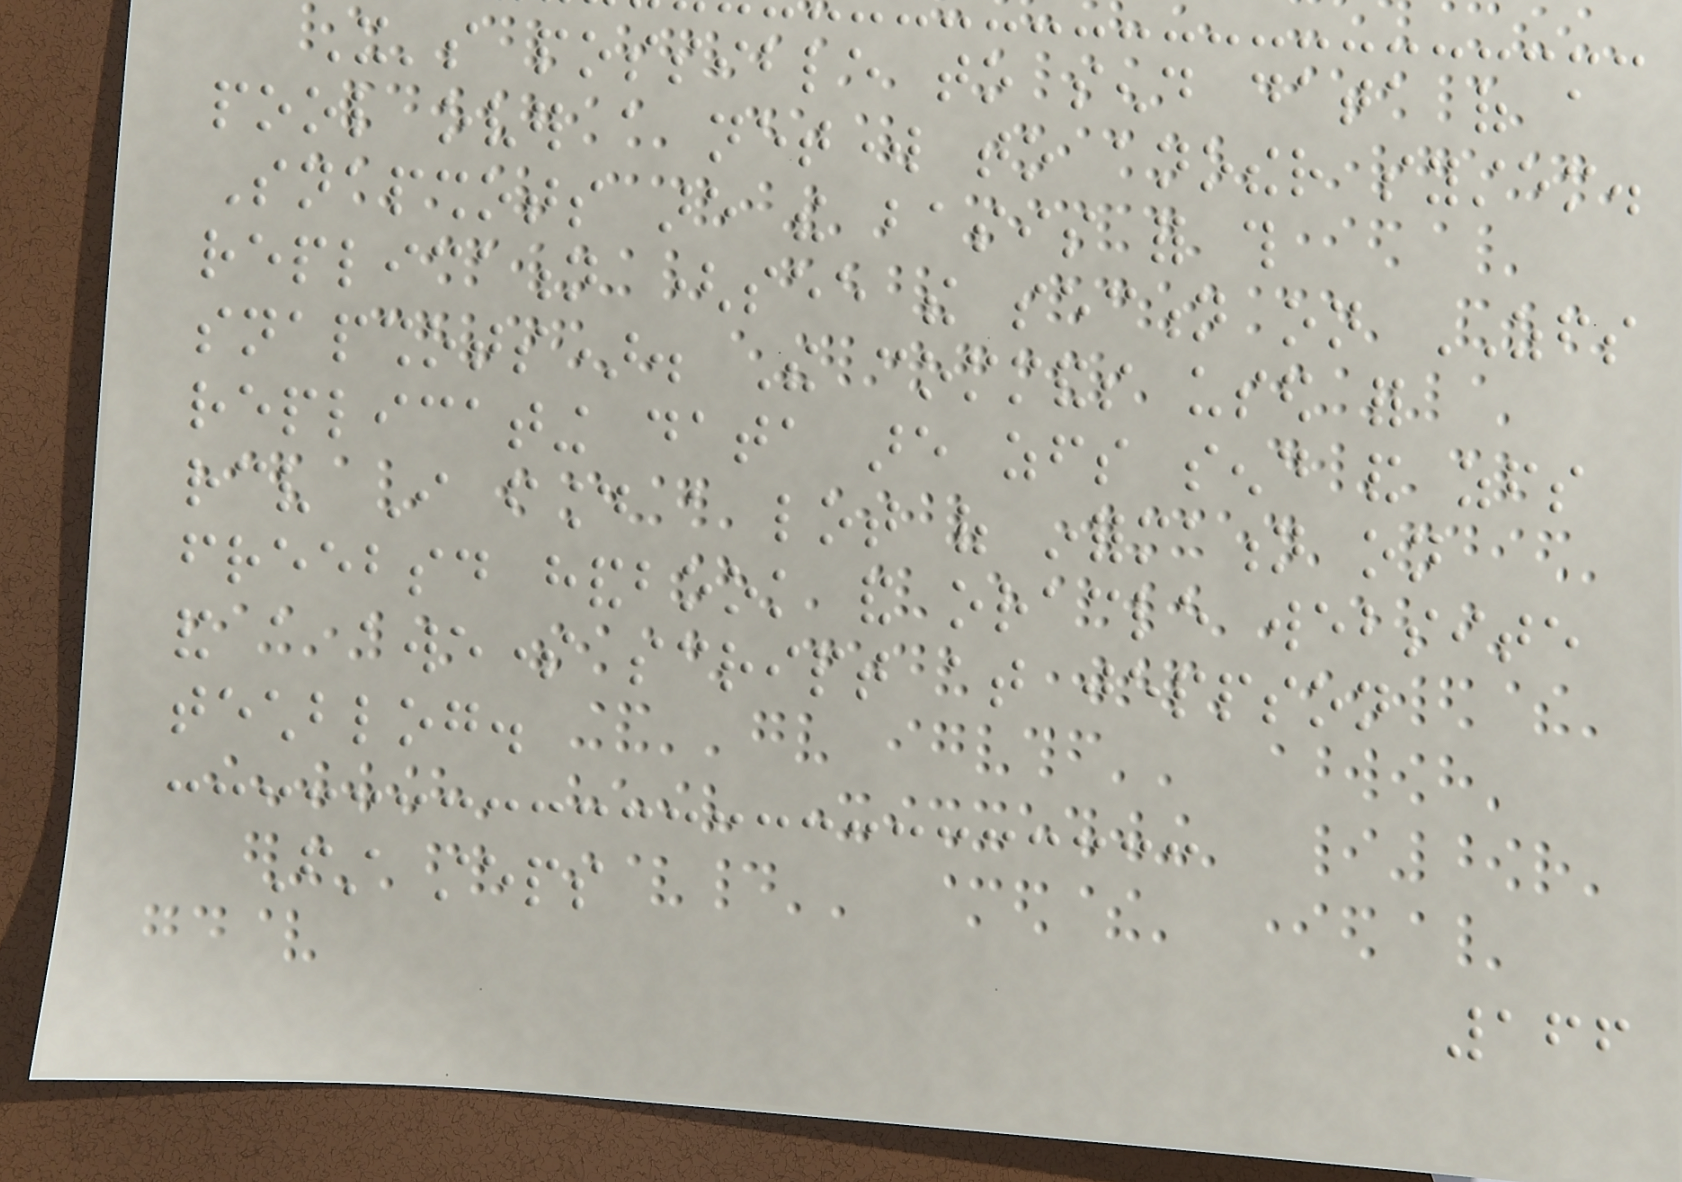It's possible to send data of a
pool over a network to another system.
Snapshots are the basis for this
replication (see the section on ZFS
snapshots). The commands used for
replicating data are zfs send and zfs
receive I found a lot of information on
freebsd handbook and oracle website
and a awesome script at jeppson
techblog.
First steps
166
